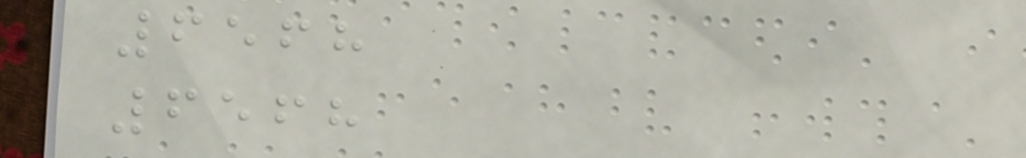6568
6568
